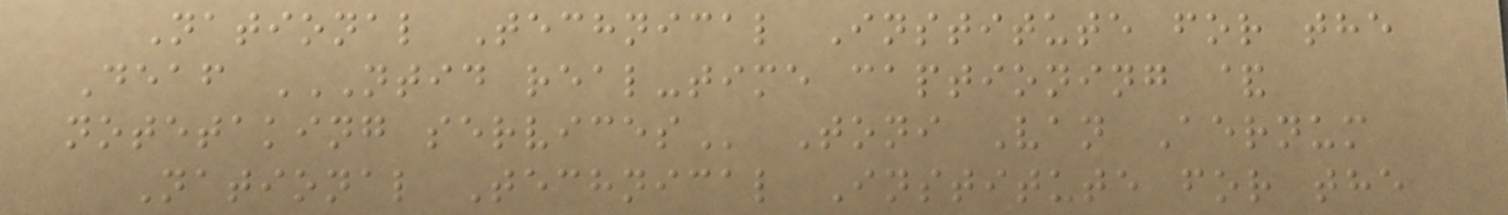National Technical Institute for the
Deaf NTID REAL-TIME CAPTIONING &
NOTETAKING SERVICES Toni Van Aernum
National Technical Institute for the
